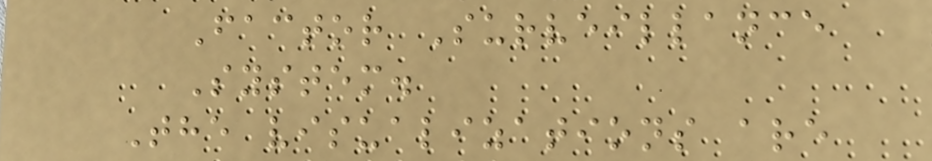Factor Surveillance
System.
The visualizations are
